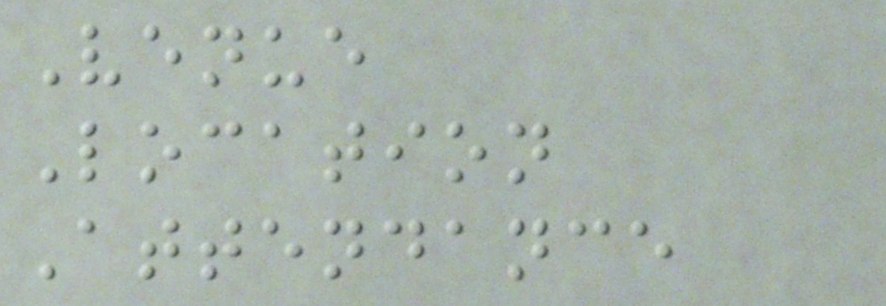Venue
Location
Attendance
